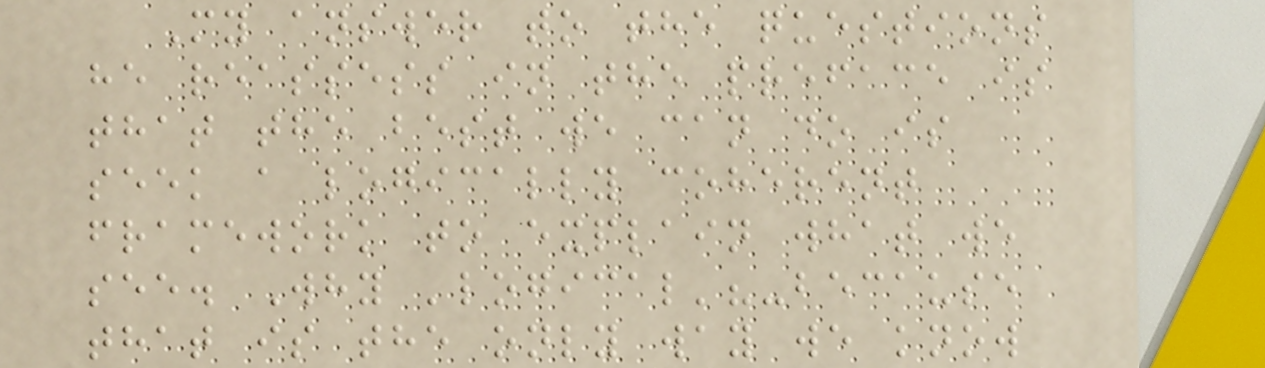My answer to the questions
he reassess in the preface is
that the best we can do is
seek a logically coherent
framework to explain what we
see. Why 'logical'?-because
that is the only way we know
